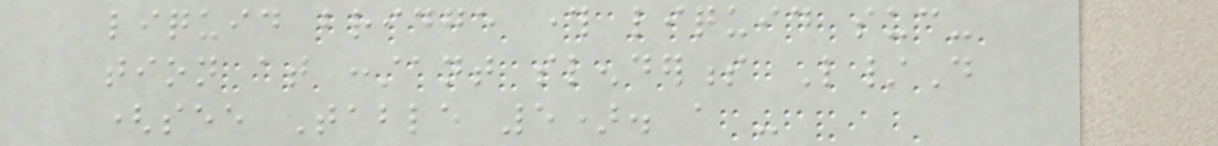liquid bridge through liquid suc-
tion at constant slenderness L/D
(see Table 5). a -
